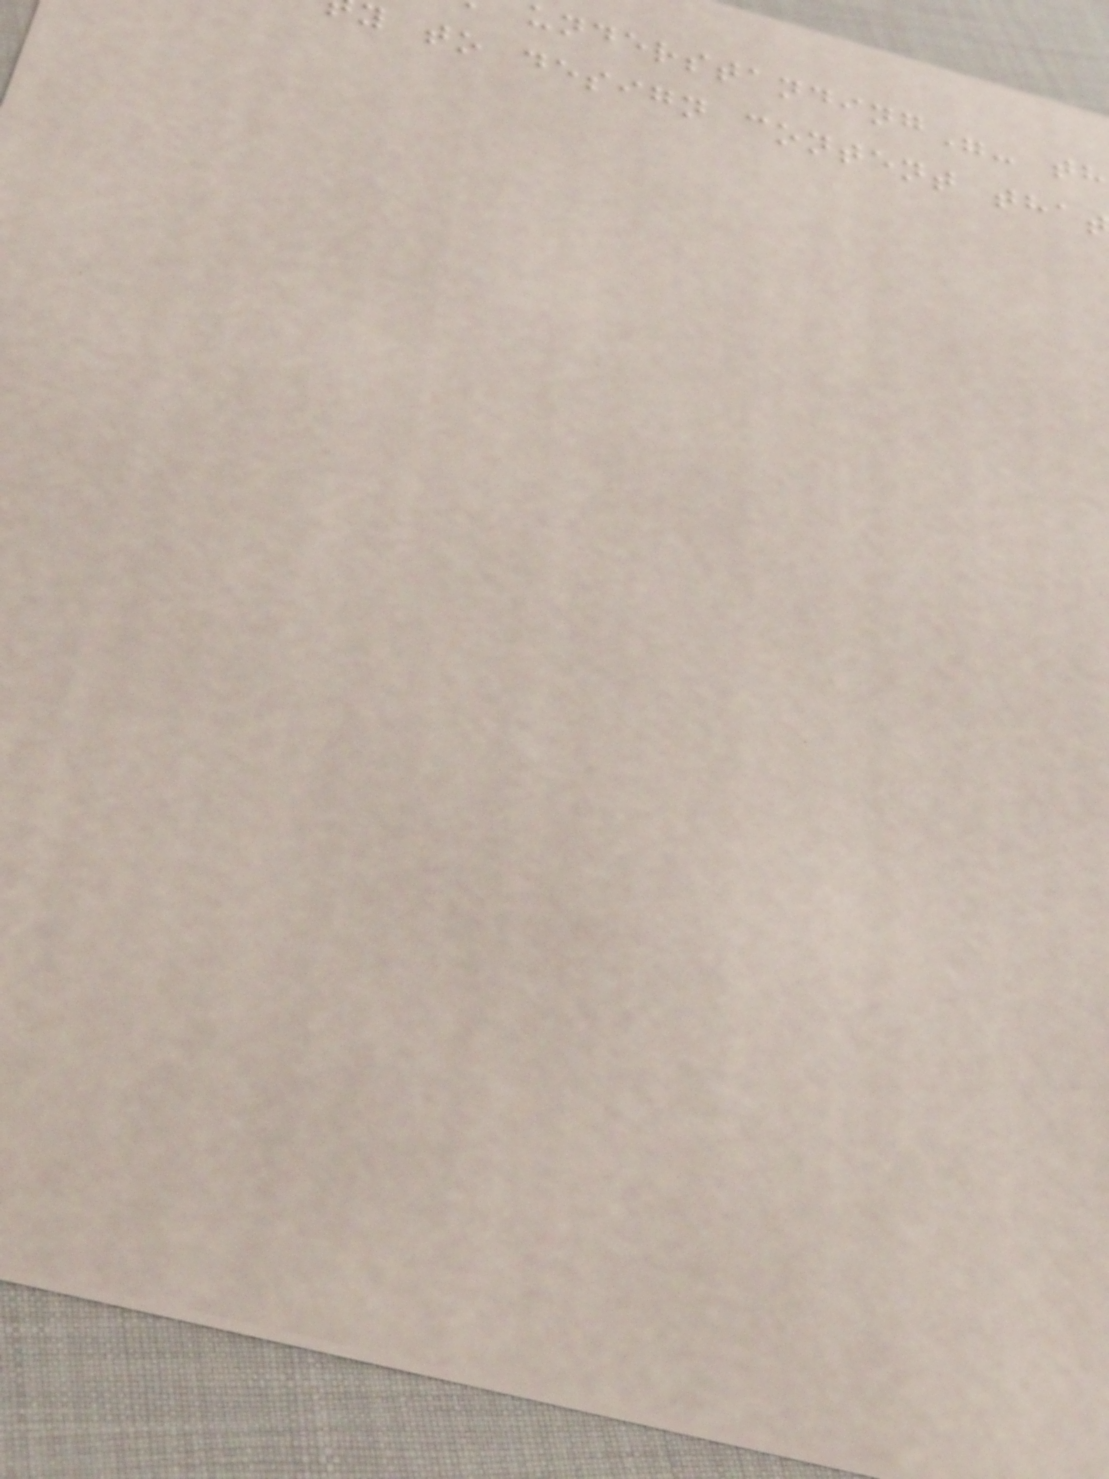understanding"- th
y to design content tha
